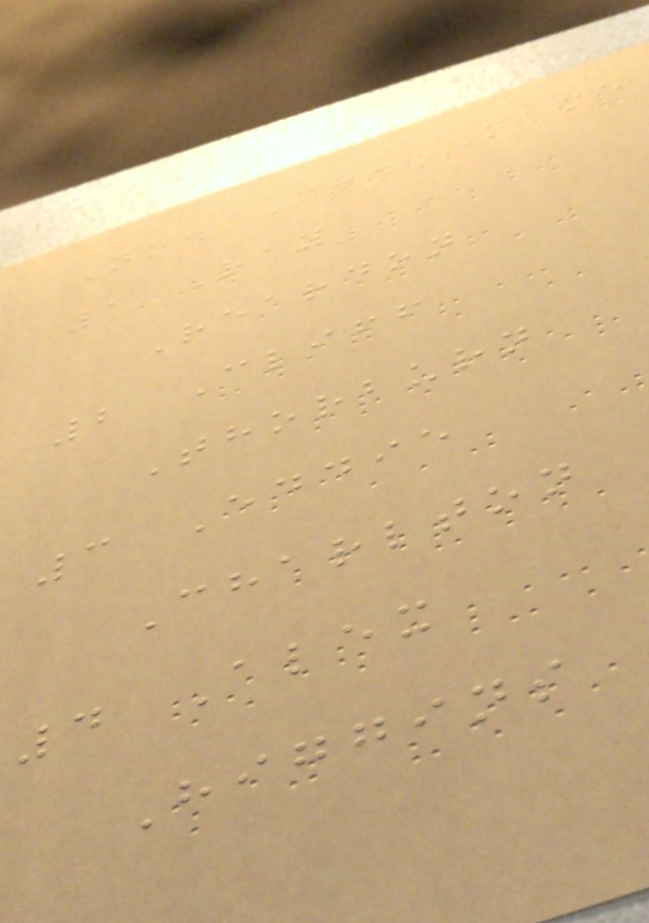No. Ch. Name
1 Ray
Reardon
2 Cliff
Thorburn
3 Eddie
Charlton
4 Alex
Higgins
